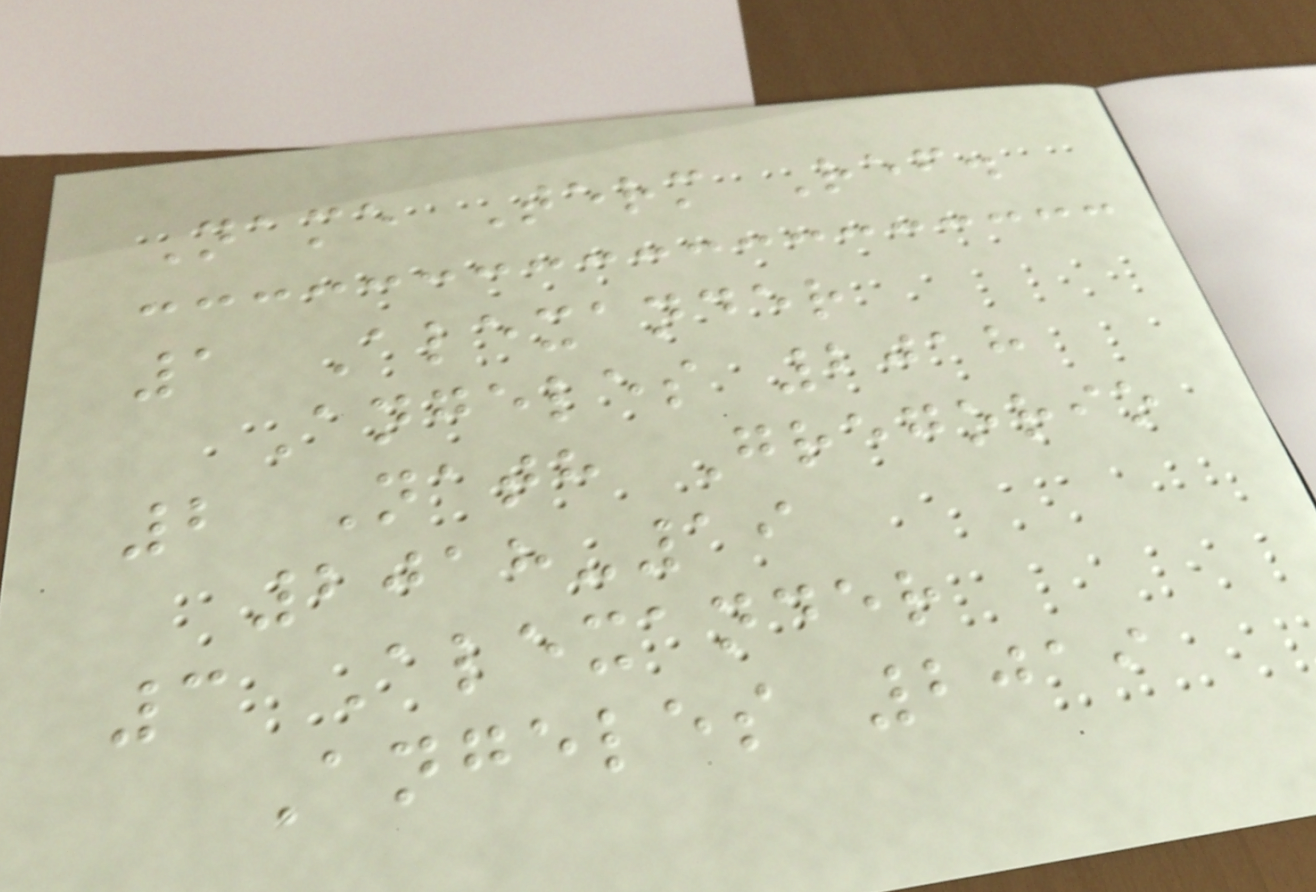Name Term Ref.
1 Alexander
Angeles 2018
2 Nath Gregorio
2018-19
3 Alexander
Angeles 2019
